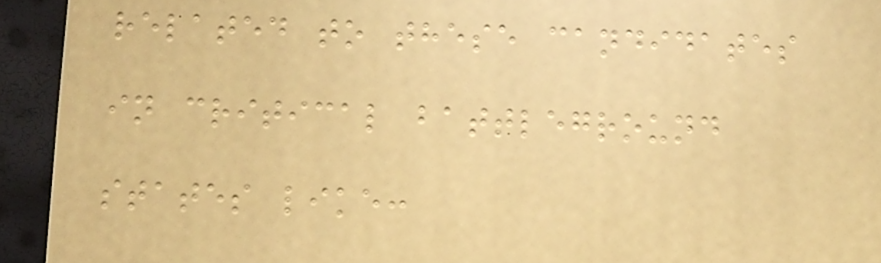related to these candidates
in critical battleground
states like:
